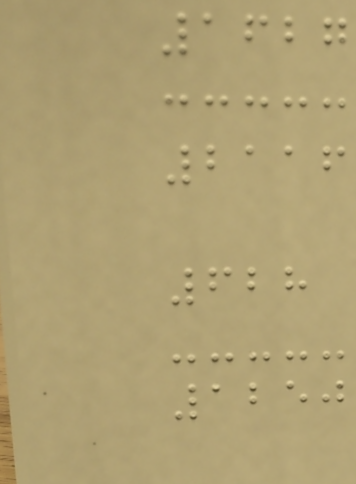1627
2116
628
1250
